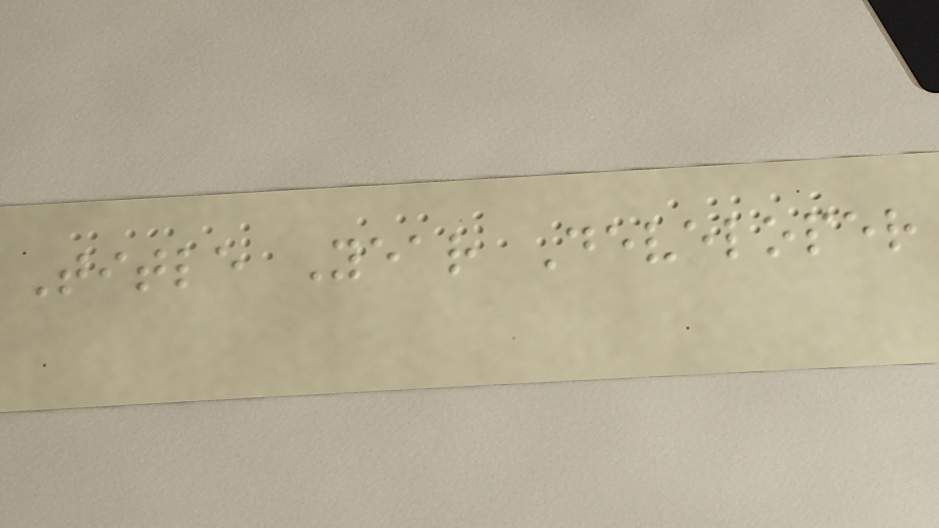Title Year Developer
